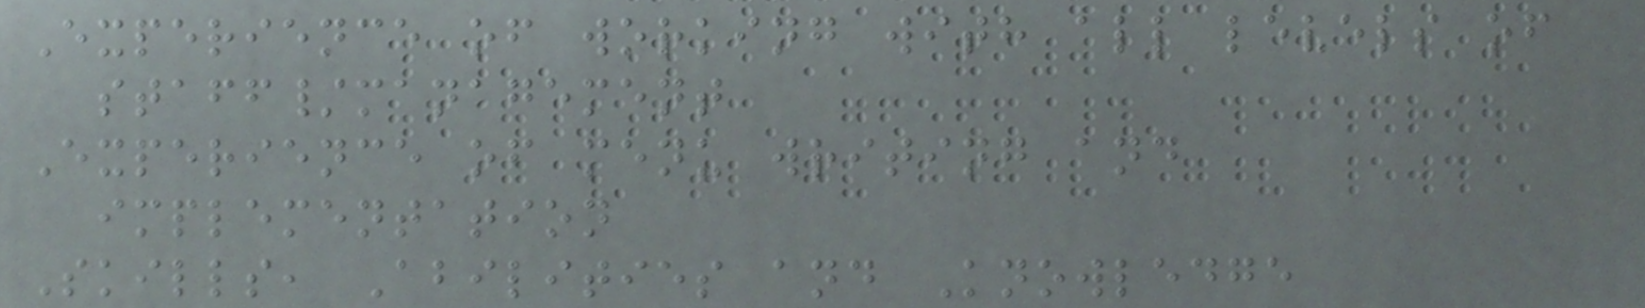Experience of working with all levels of
staff/management
Experience of menu writing and
implementation
Skills, Abilities and Knowledge
